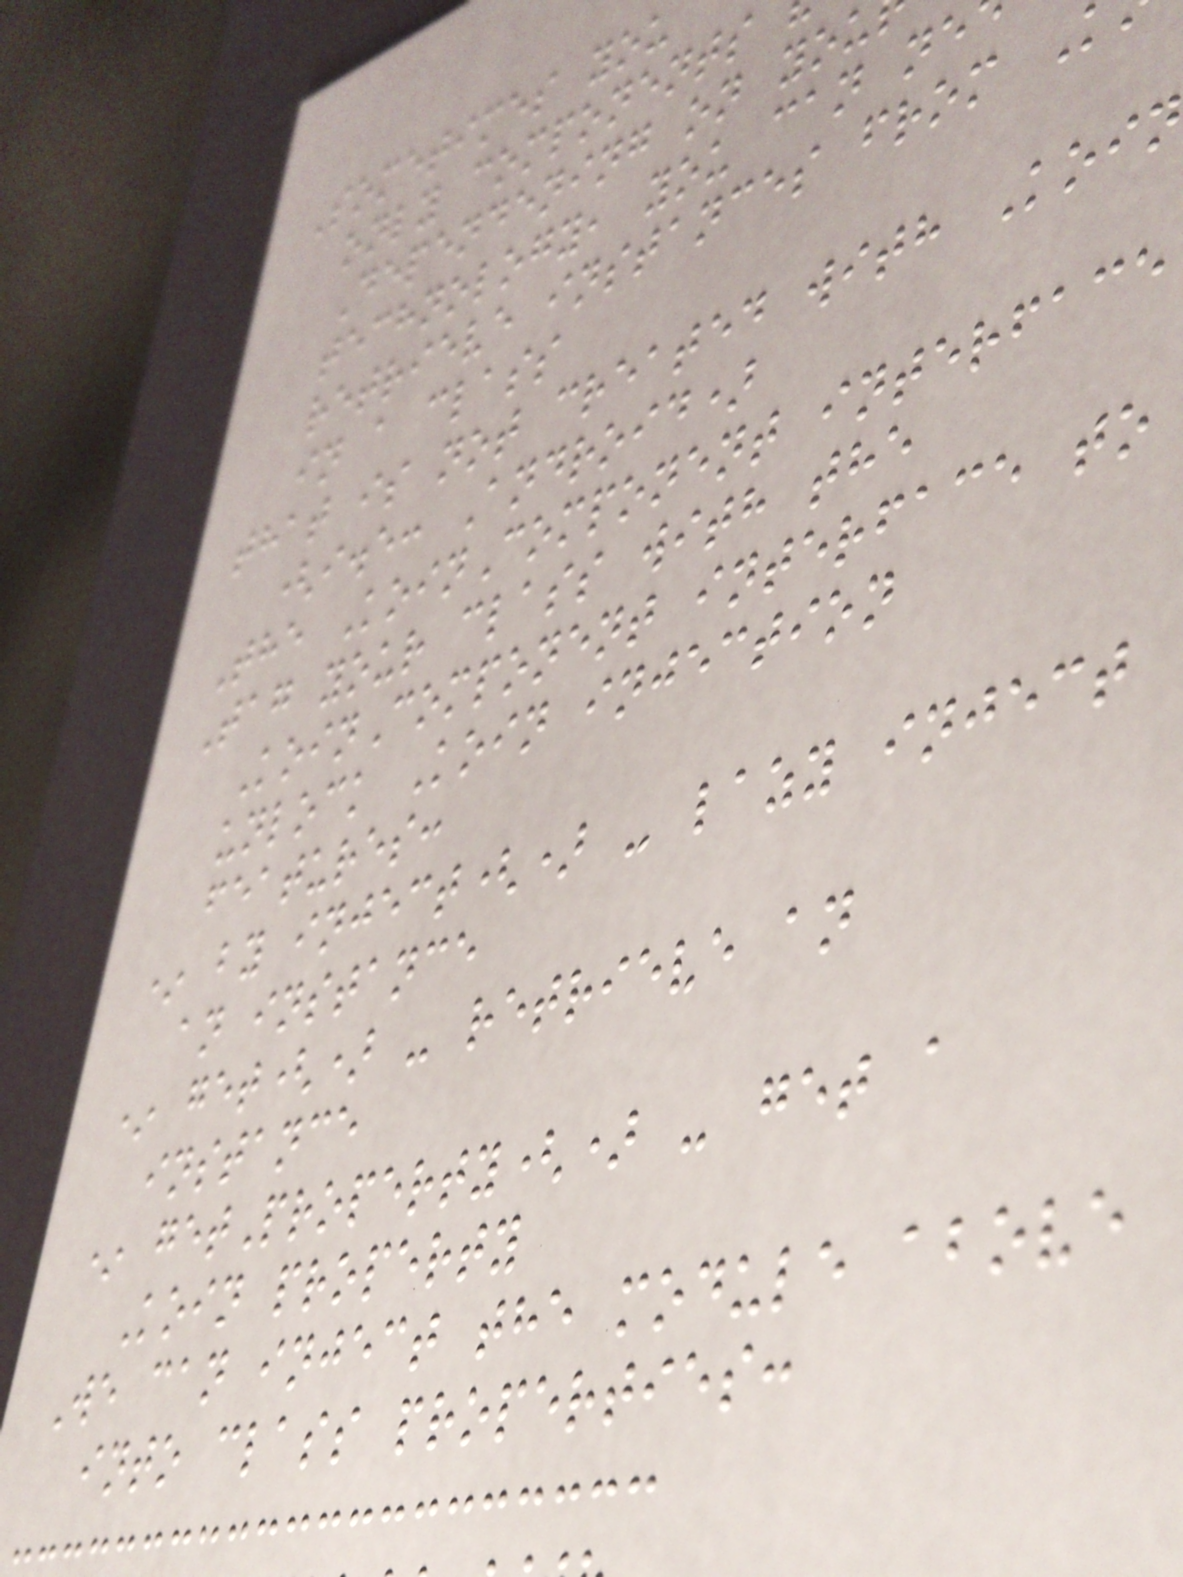Sometimes you
only components
Dependening on you
technology, you can ne
retrieve instances from
in a class
that is not created with Koin
(i.e: Android)
The KoinComponent interface
Tag your class with the
KoinComponent interface to
unlock Koin injection
features:
* by inject() - lazy inject
an instance
* get() - retrieve an
instance
* getProperty() - get a
Koin property
We can inject the module above
into class properties:
